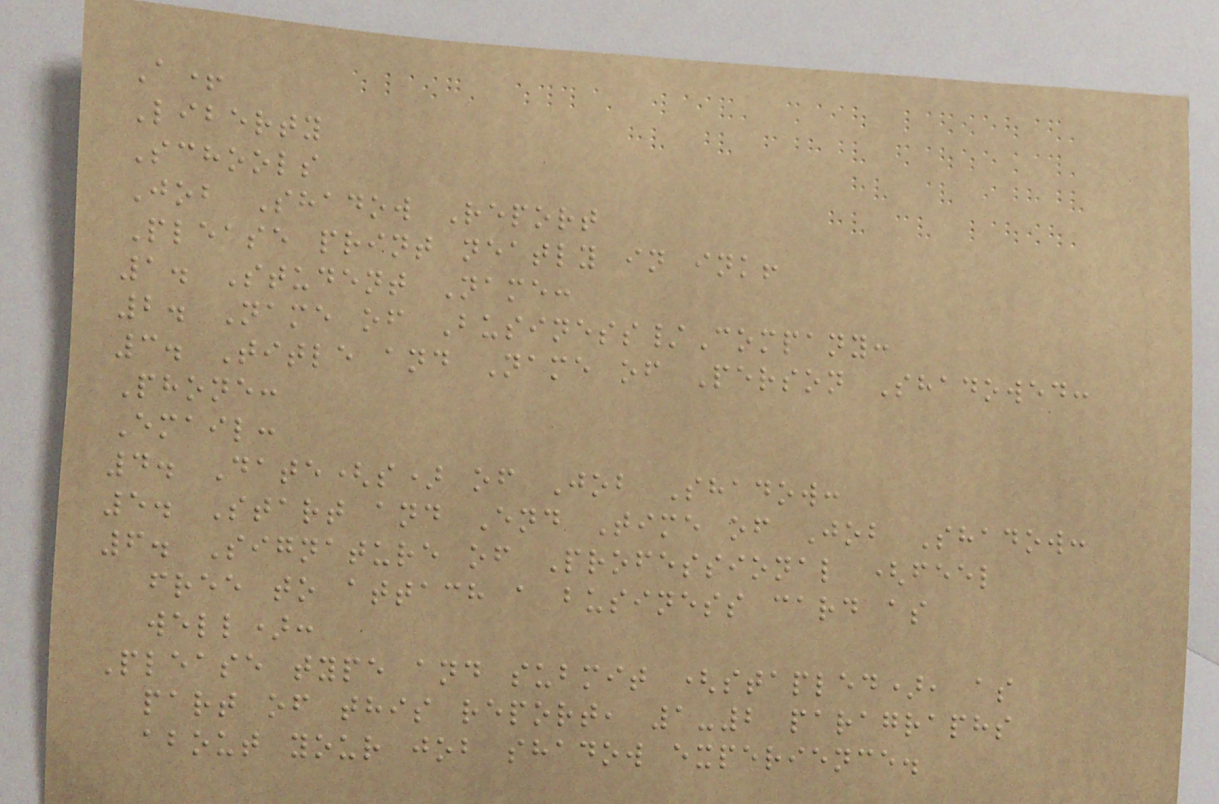A+
Liberty
Schools
Job Shadow Report
Please print neatly in ink!
1. Student Name:
2. Name of Business/Company:
3. Title and Name of Person Shadowed:
Phone:
Email:
4. Date(s) of Job Shadow:
5. Start and End Time of Job Shadow:
6. Signature of Professional (feel
free to attach a business card as
well):
Please type and submit (stapled), as
part of this report, 1-2 paragraphs
about your job shadow experience.
